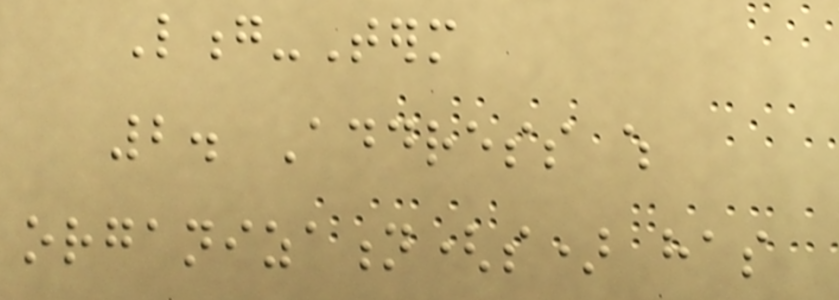Long-Term
2. Address which
organization(s) has
